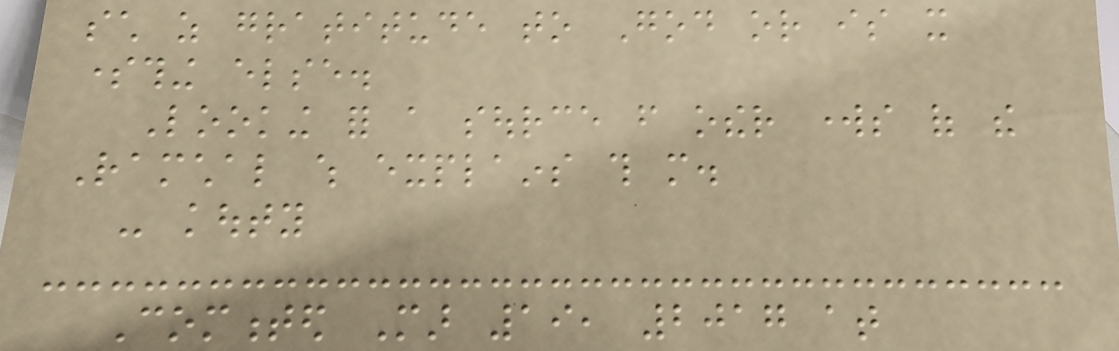such as gratitude to God or is it
something else.
Looking for a source from other works of the
Ramchal which explains this more.
- kouty
Commented Mar 19, 2017 at
